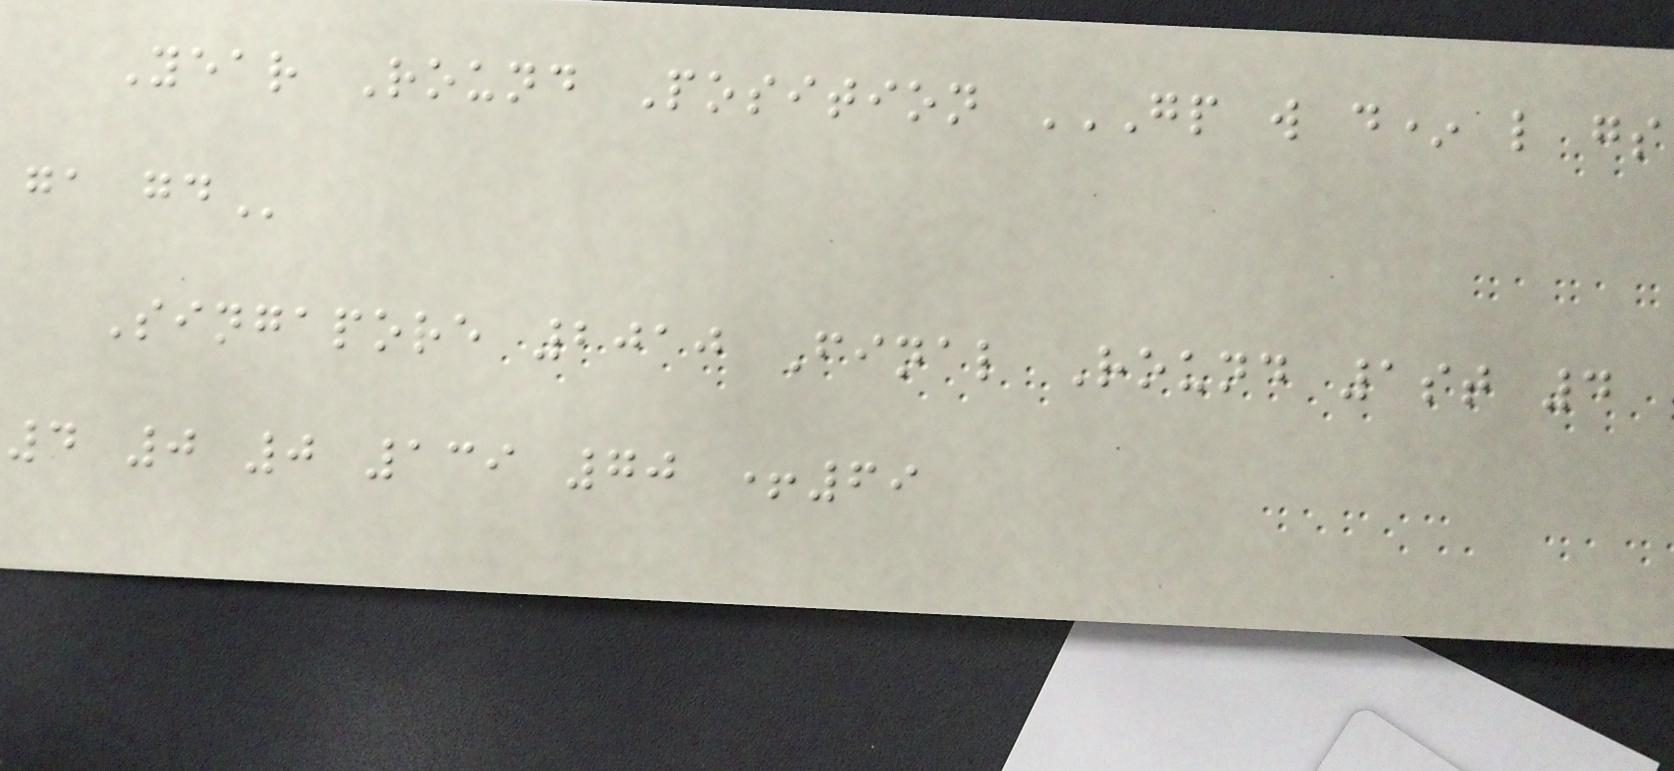Year Round Position GP W D* L GS
GA GD
Singapore 2010 Final Round 1st 4
4 0 0 139 70 +69
